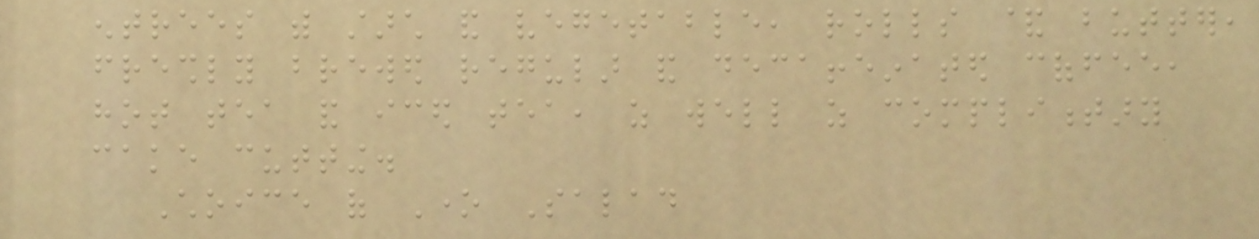entrees with starch and vegetable, rolls & butter,
freshly brewed regular and decaffeinated coffee,
hot tea and iced tea, as well as complimentary
cake cutting.
Choice of One Salad
